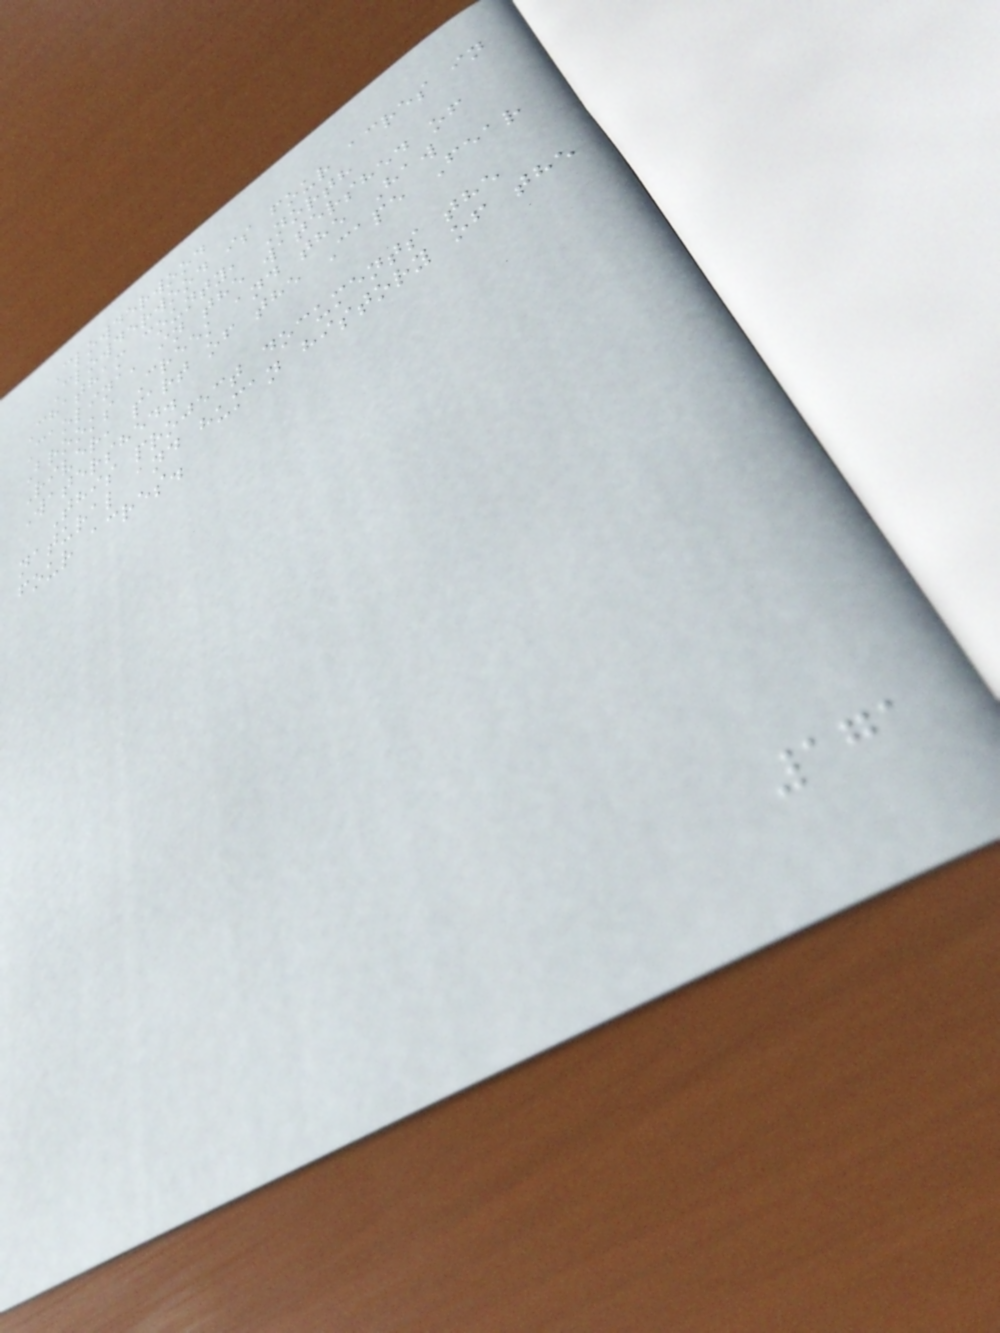Clowderwood
Clowderwood is four acres in
Chatham county, North
Caolina, in the watershed of
Brooks Creek and the Haw
River, part of the Cape Fear
Watershed.
This project documents the
natural and human history of the
four acres.
171
